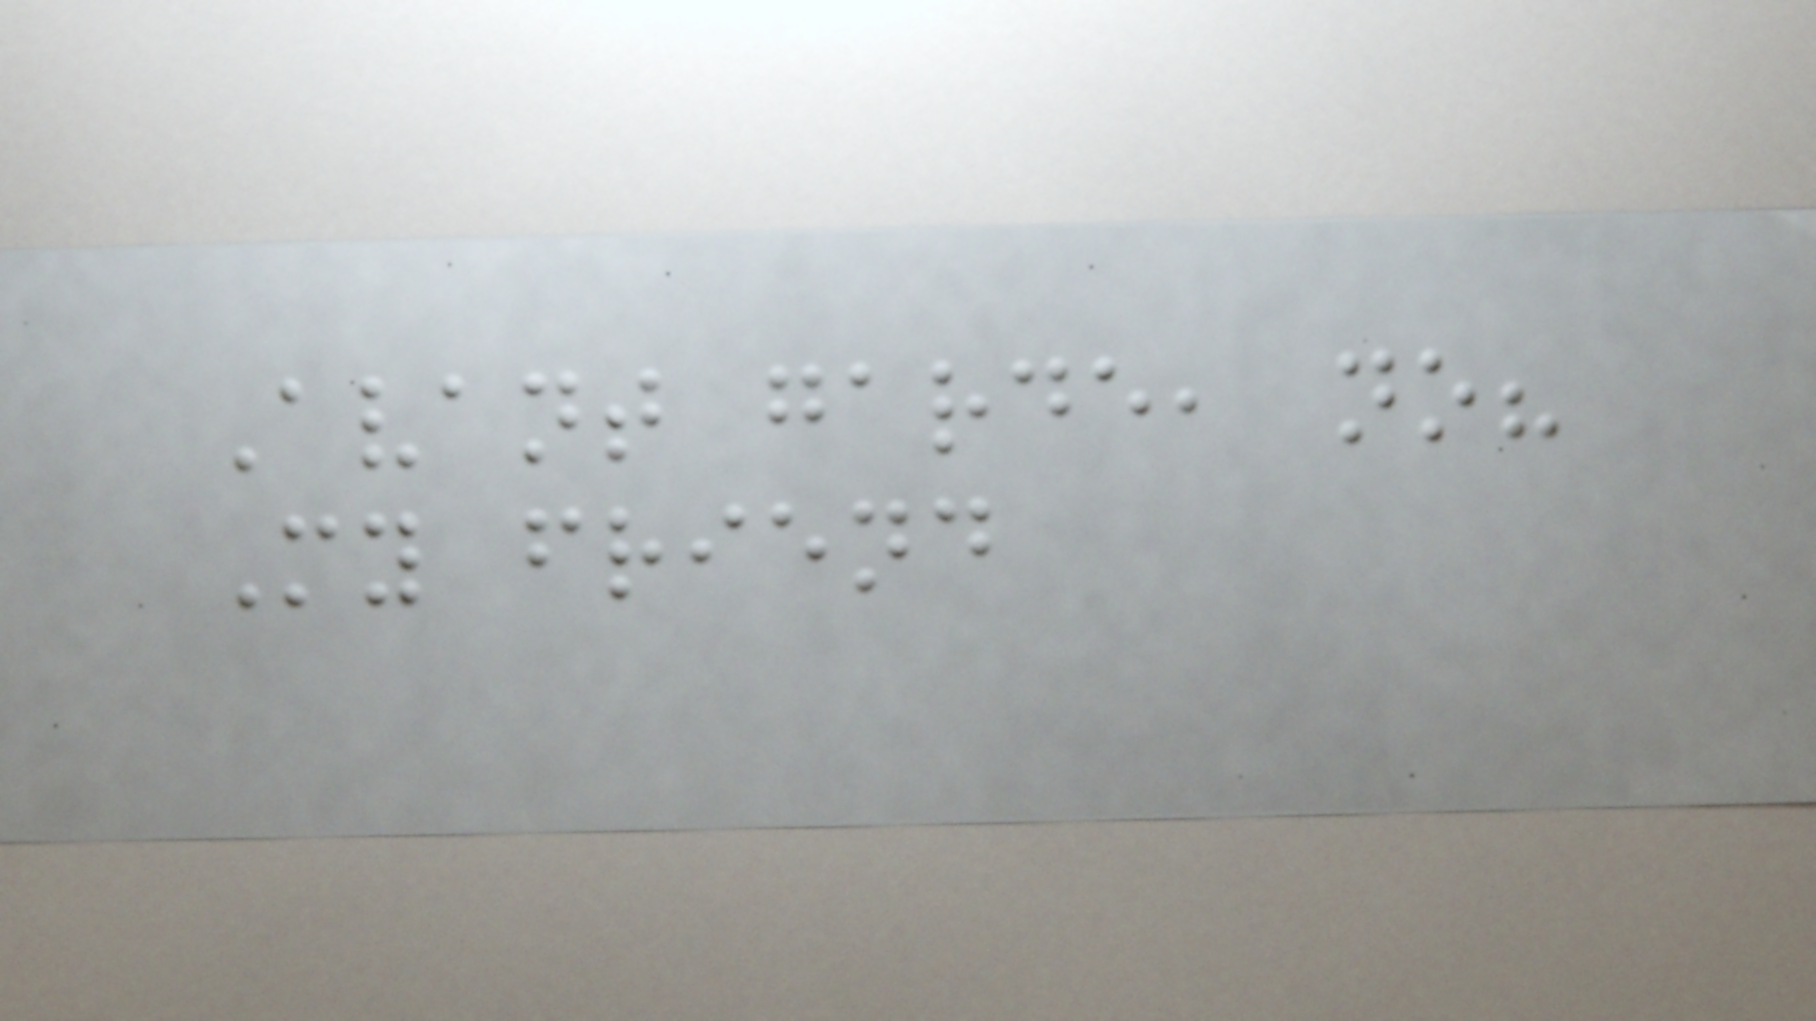Avant garde, no?
My friend
